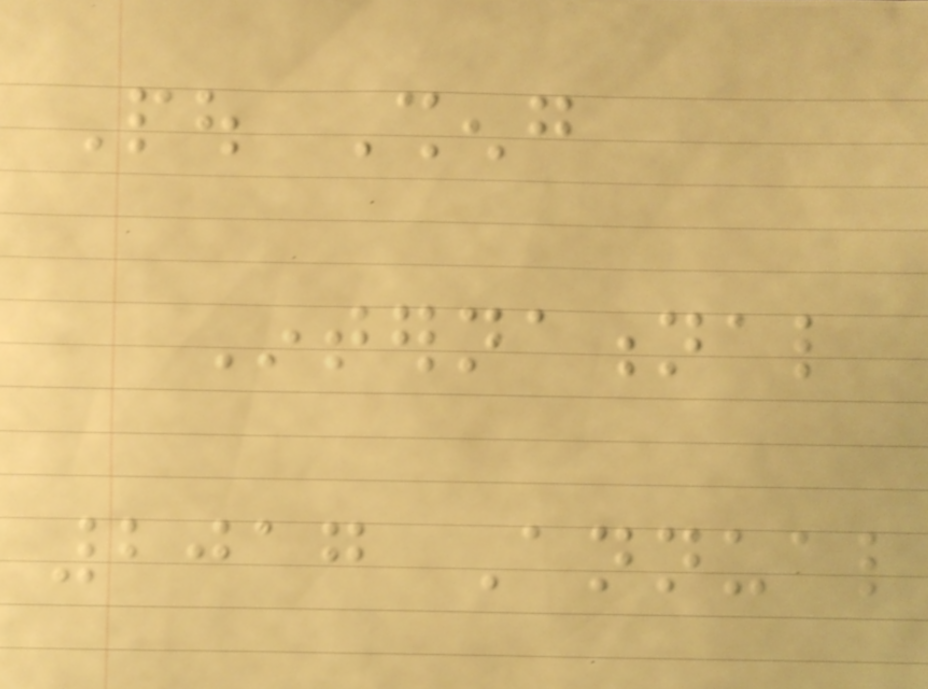Pou Sheng
International
2017 Annual
